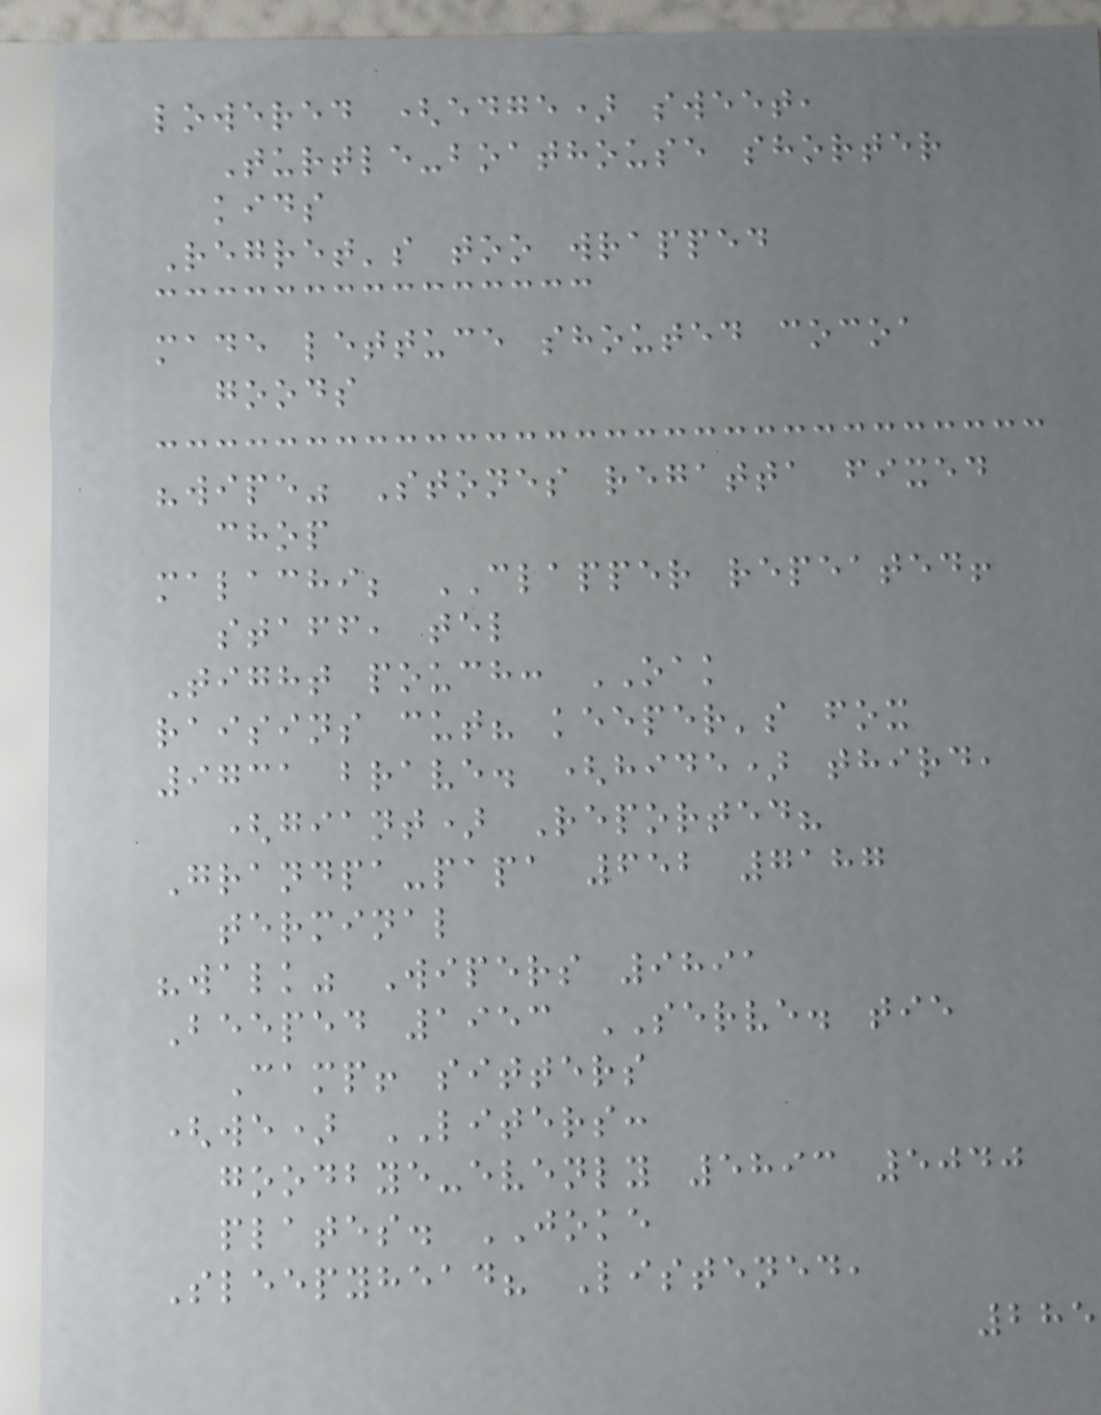lowered (edge) sweet,
Turtle-boathouse shorter
kids
Regret's too wrapped
made lettuce shouted cocoa
goods
"wipe" Stones regatta fixed
chop
malachi; CLAPPER repeated!
staff, tel
Tight pouch: OAK
raisins cut? keeper's fox
9731 brave. (hide) third,
(giant) Reported?
Grandpa-papa 652 7187
terminal
"walk" Wipers 9891
Beeped 1953 SERVE. tie
Camp! sitters
(we) LITERS:
goodbye-evenly 5893 5040
plates. JOKE
Sleepyhead? Listened,
285
